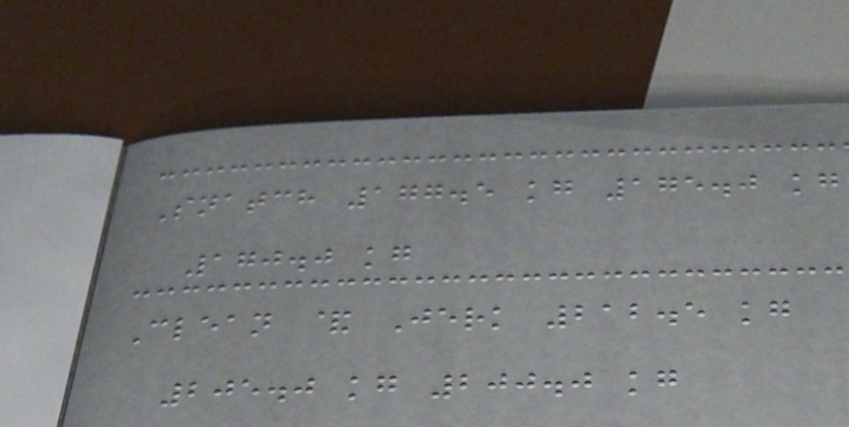Snatch 177.5 kg 175.0 kg
170.0 kg
Clean & Jerk 212.5 kg
205.0 kg 200.0 kg
